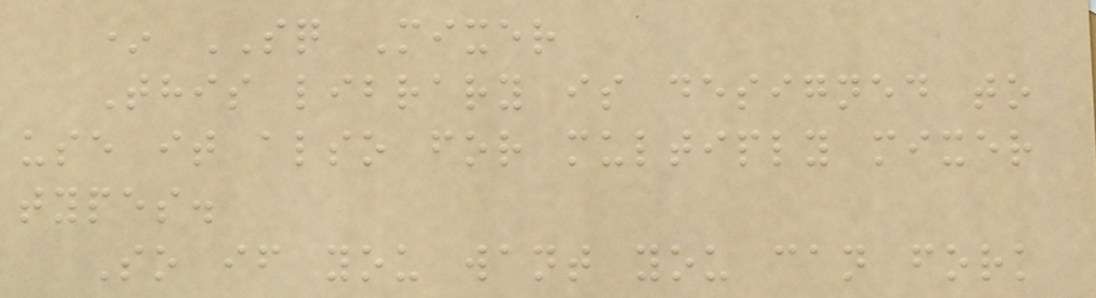* SQ Mixer
This library is designed to
use it also for multiply mixer
types.
So if you want you can fork
